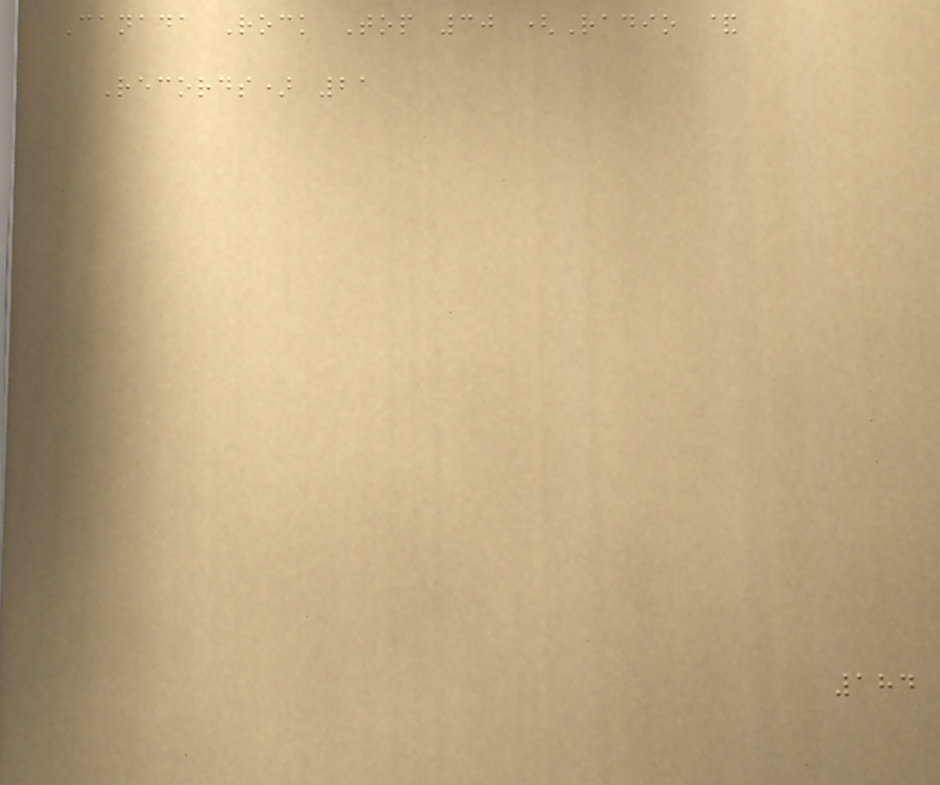Canada Rock Top 30 (Radio &
Records) 21
184
